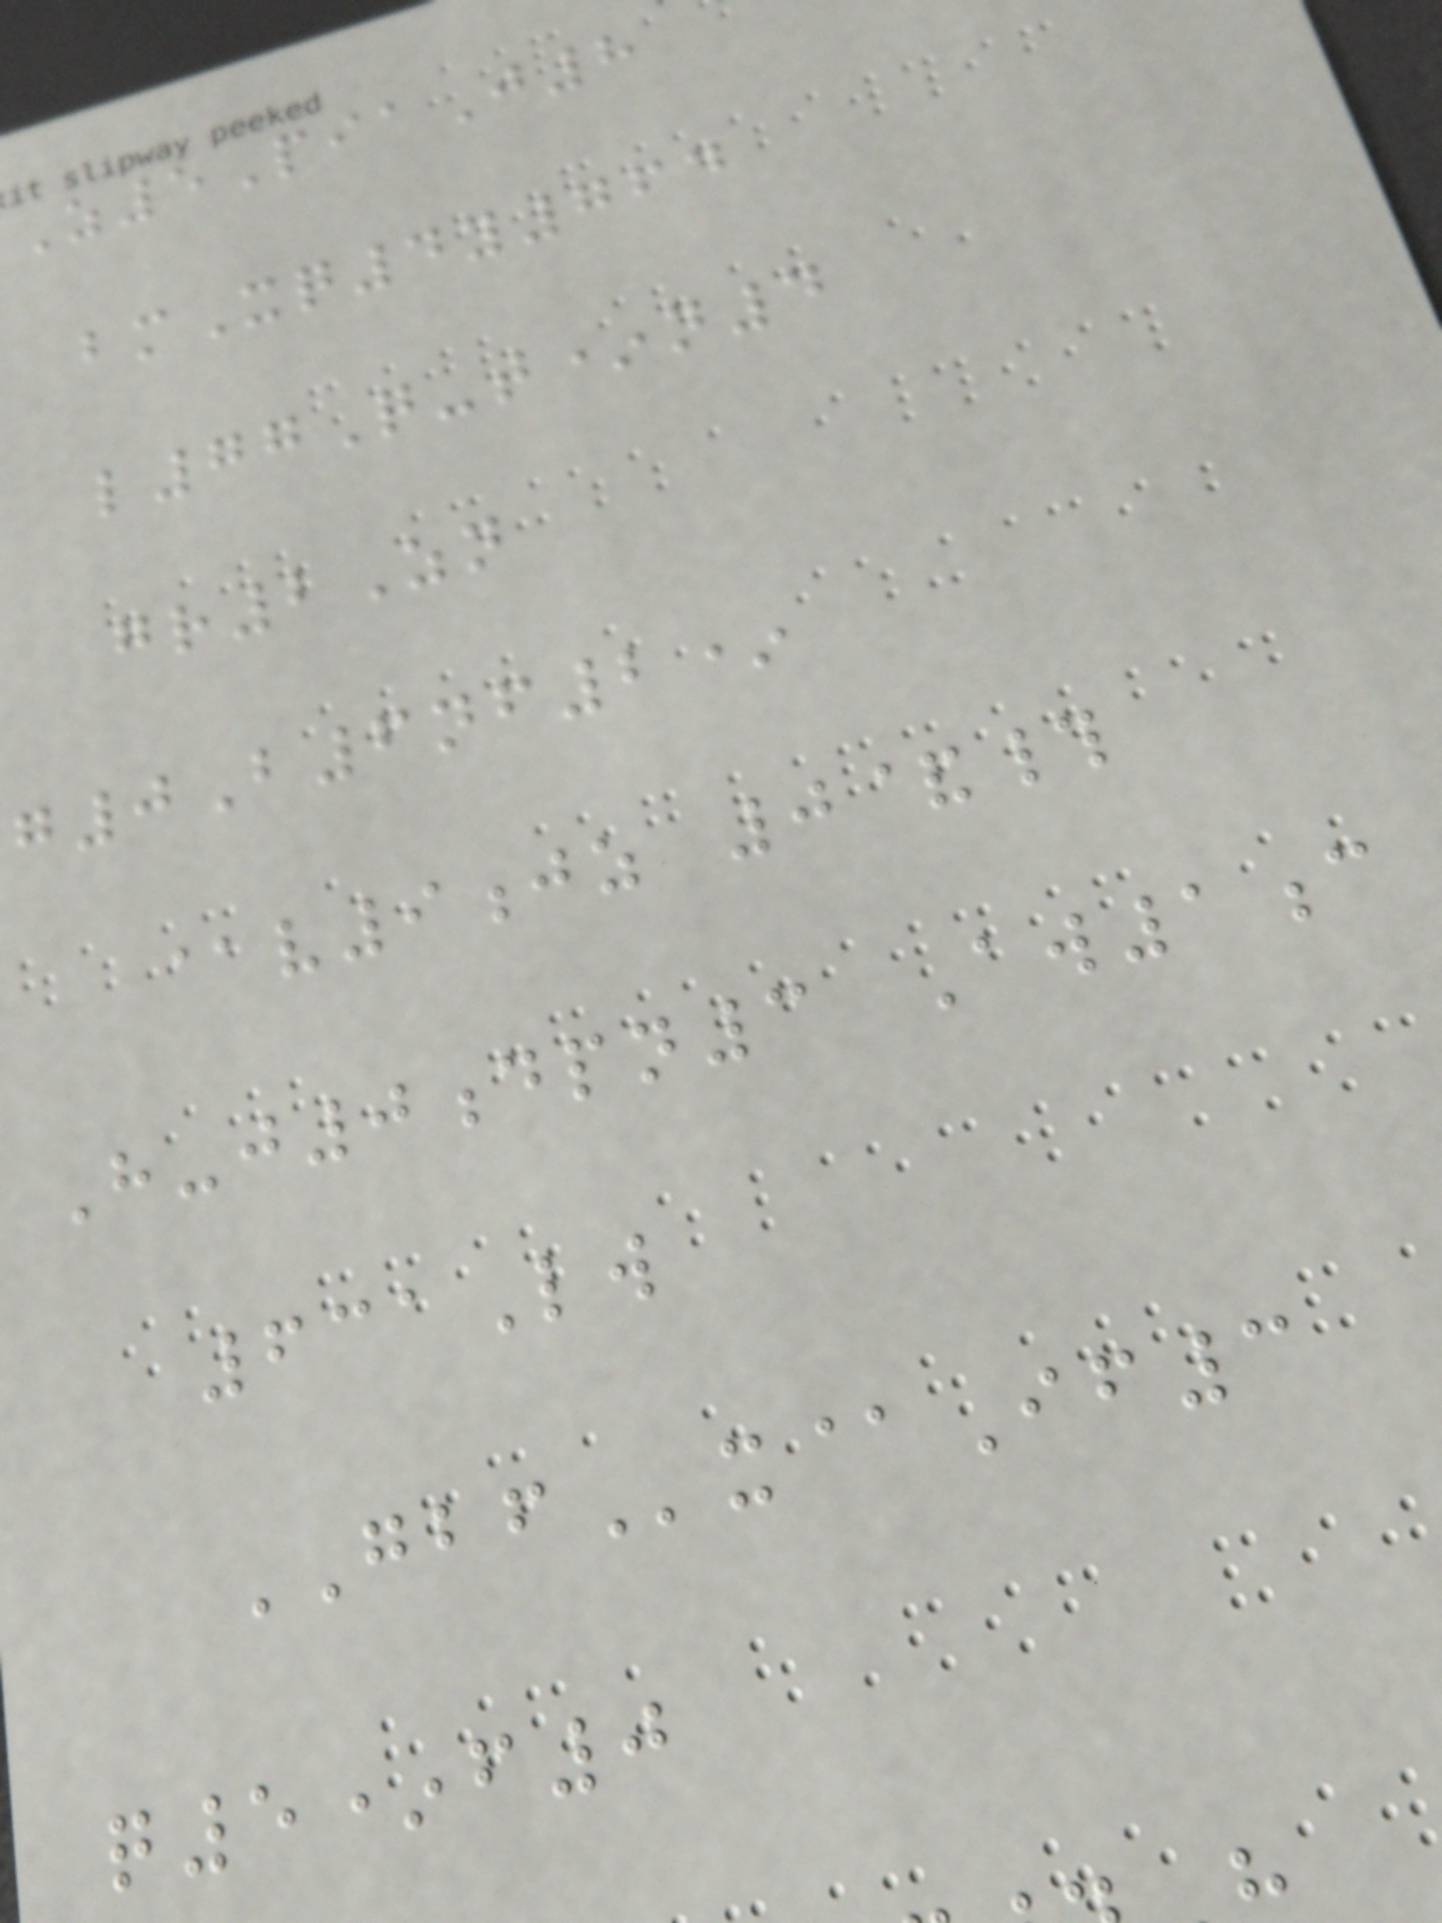Z5PiaJ8
bmXq4y764
l77Q-t*n4
gr2Zn
g0B6nf2*
@v9jz 0&#
H-j0dpn3 Aw1c
631Lw
GBFx@If3
q5*f0
